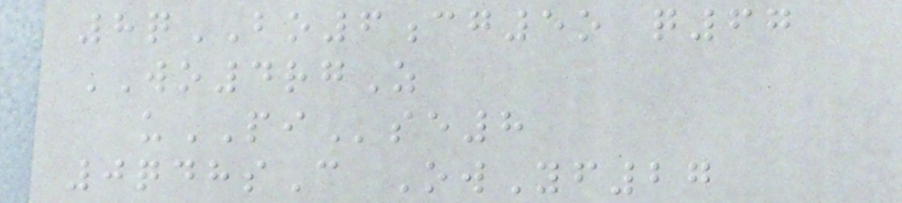8qBO6cg5o q67
WO4rgZ
uPIse8
0qdhsC OwYf27
